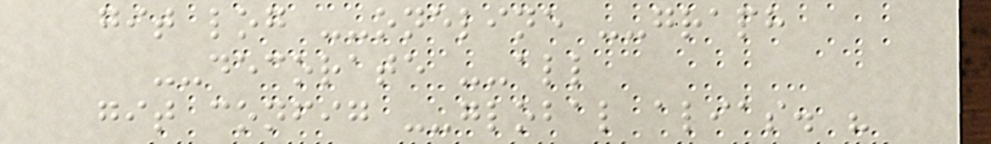git log --oneline --graph
--decorate --all
git config --global alias. "
